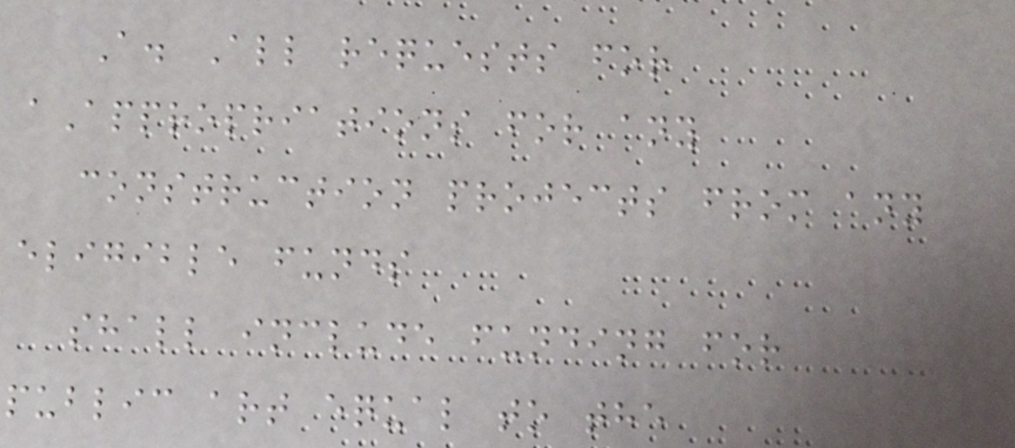A. All requests for
aAppropriations for any
construction projects from any
eligible funds
shall include funding for
public art equal to the
